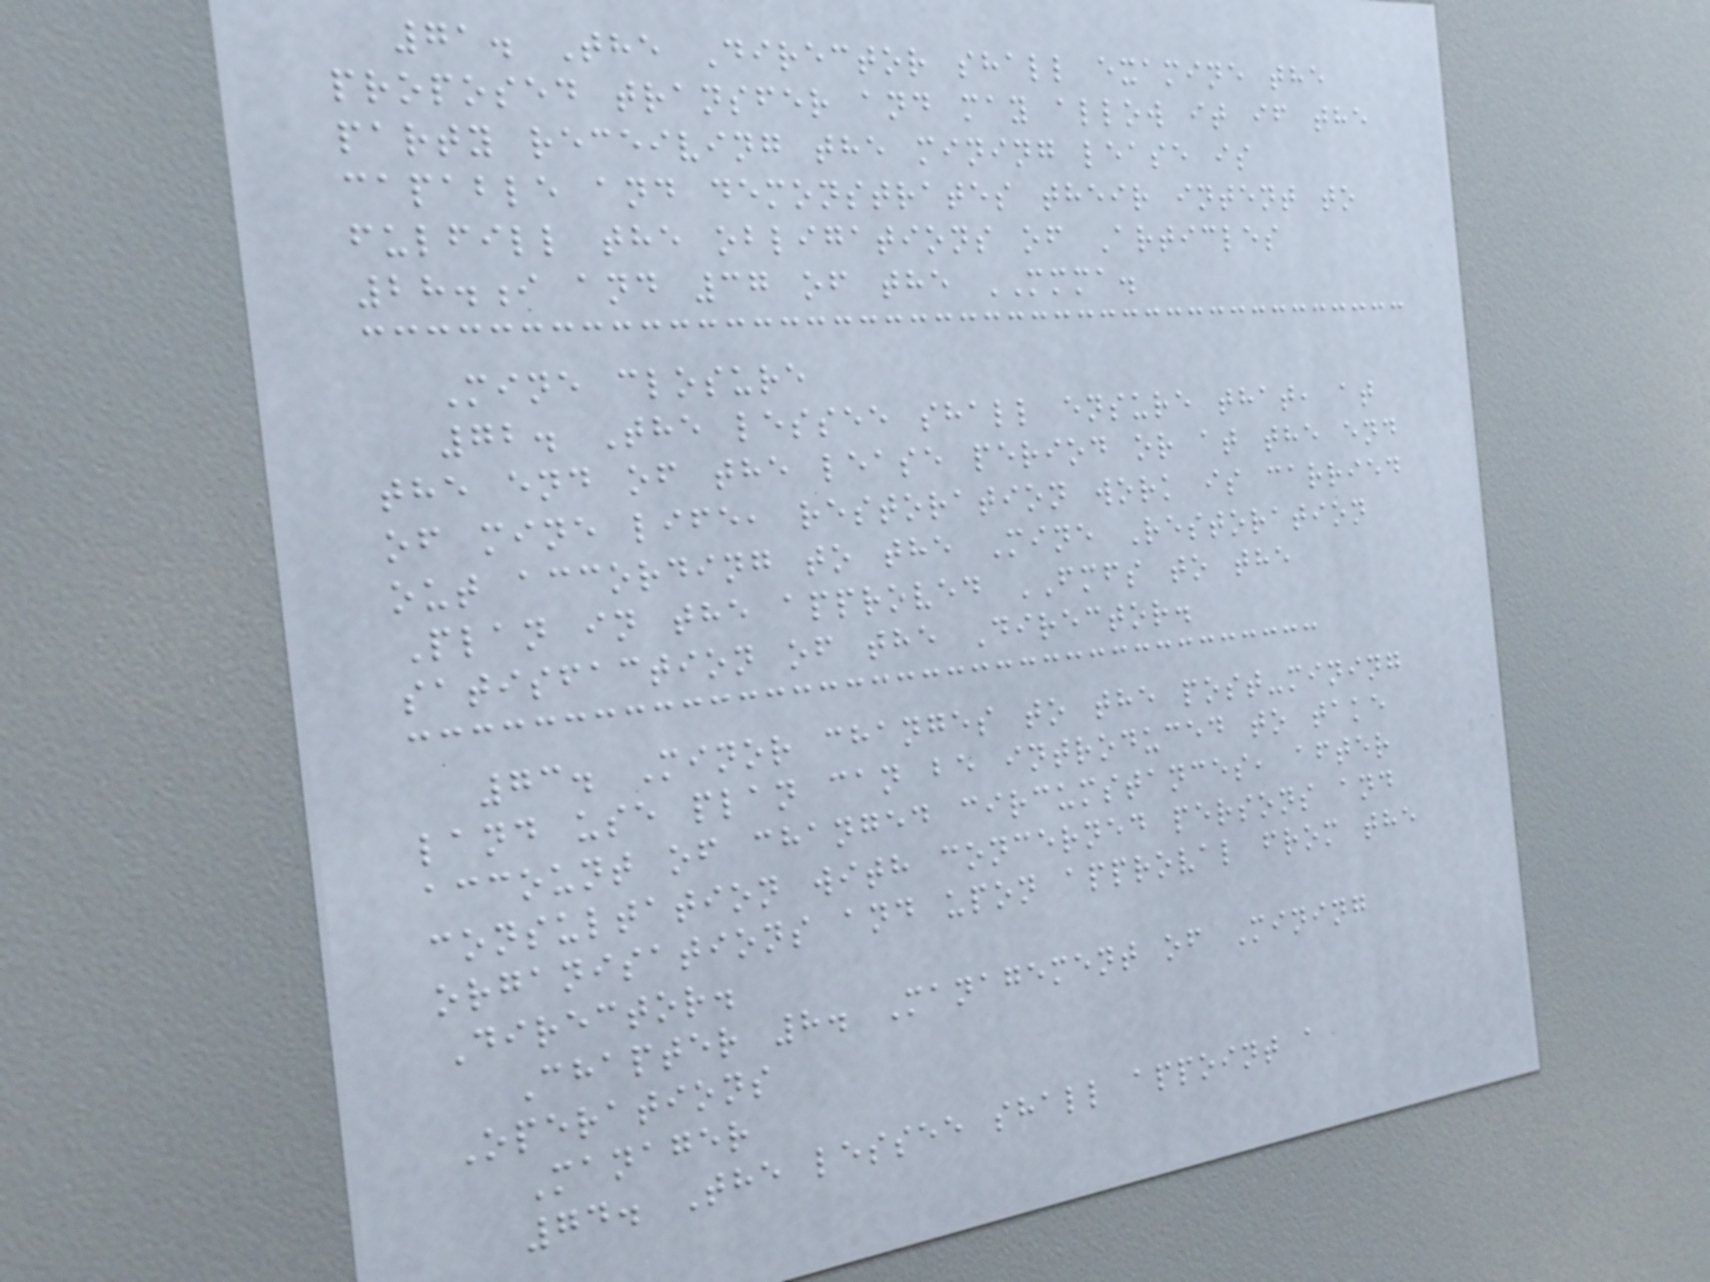71. The Director shall examine the
proposed transfer and may allow it if the
party receiving the mining lease is
capable and demonstrates their intent to
fulfill the obligations of Articles
28.i and 37 of the MMMA.
Mine closure
72. The lessee shall ensure that, at
the end of the lease period or at the end
of mine life, restoration work is carried
out according to the Mine Restoration
Plan in the approved FMFS to the
satisfaction of the Director.
73. Minor changes to the post-mining
land use plan can be introduced to take
account of changed circumstances, after
consultation with concerned persons and
organisations and upon approval from the
Director.
Chapter 8. Management of Mining
Operations
Manager
74. The lessee shall appoint a
